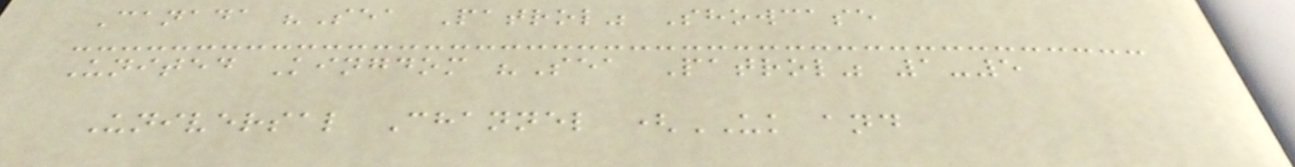Canada "Sea Patrol" Showcase
United Kingdom "Sea Patrol" 1-5
Universal Channel (UK and
